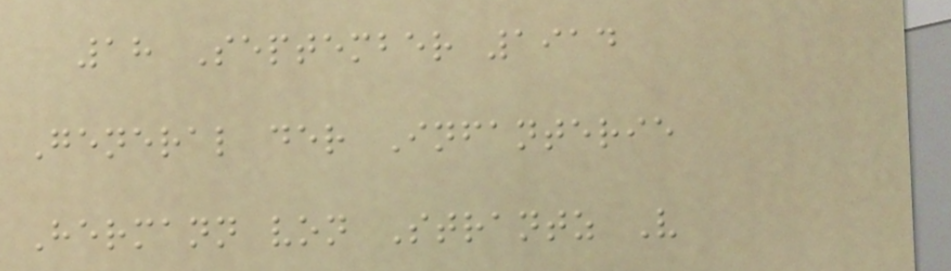18 September 1914
General der Infanterie
Hermann von Strantz V
